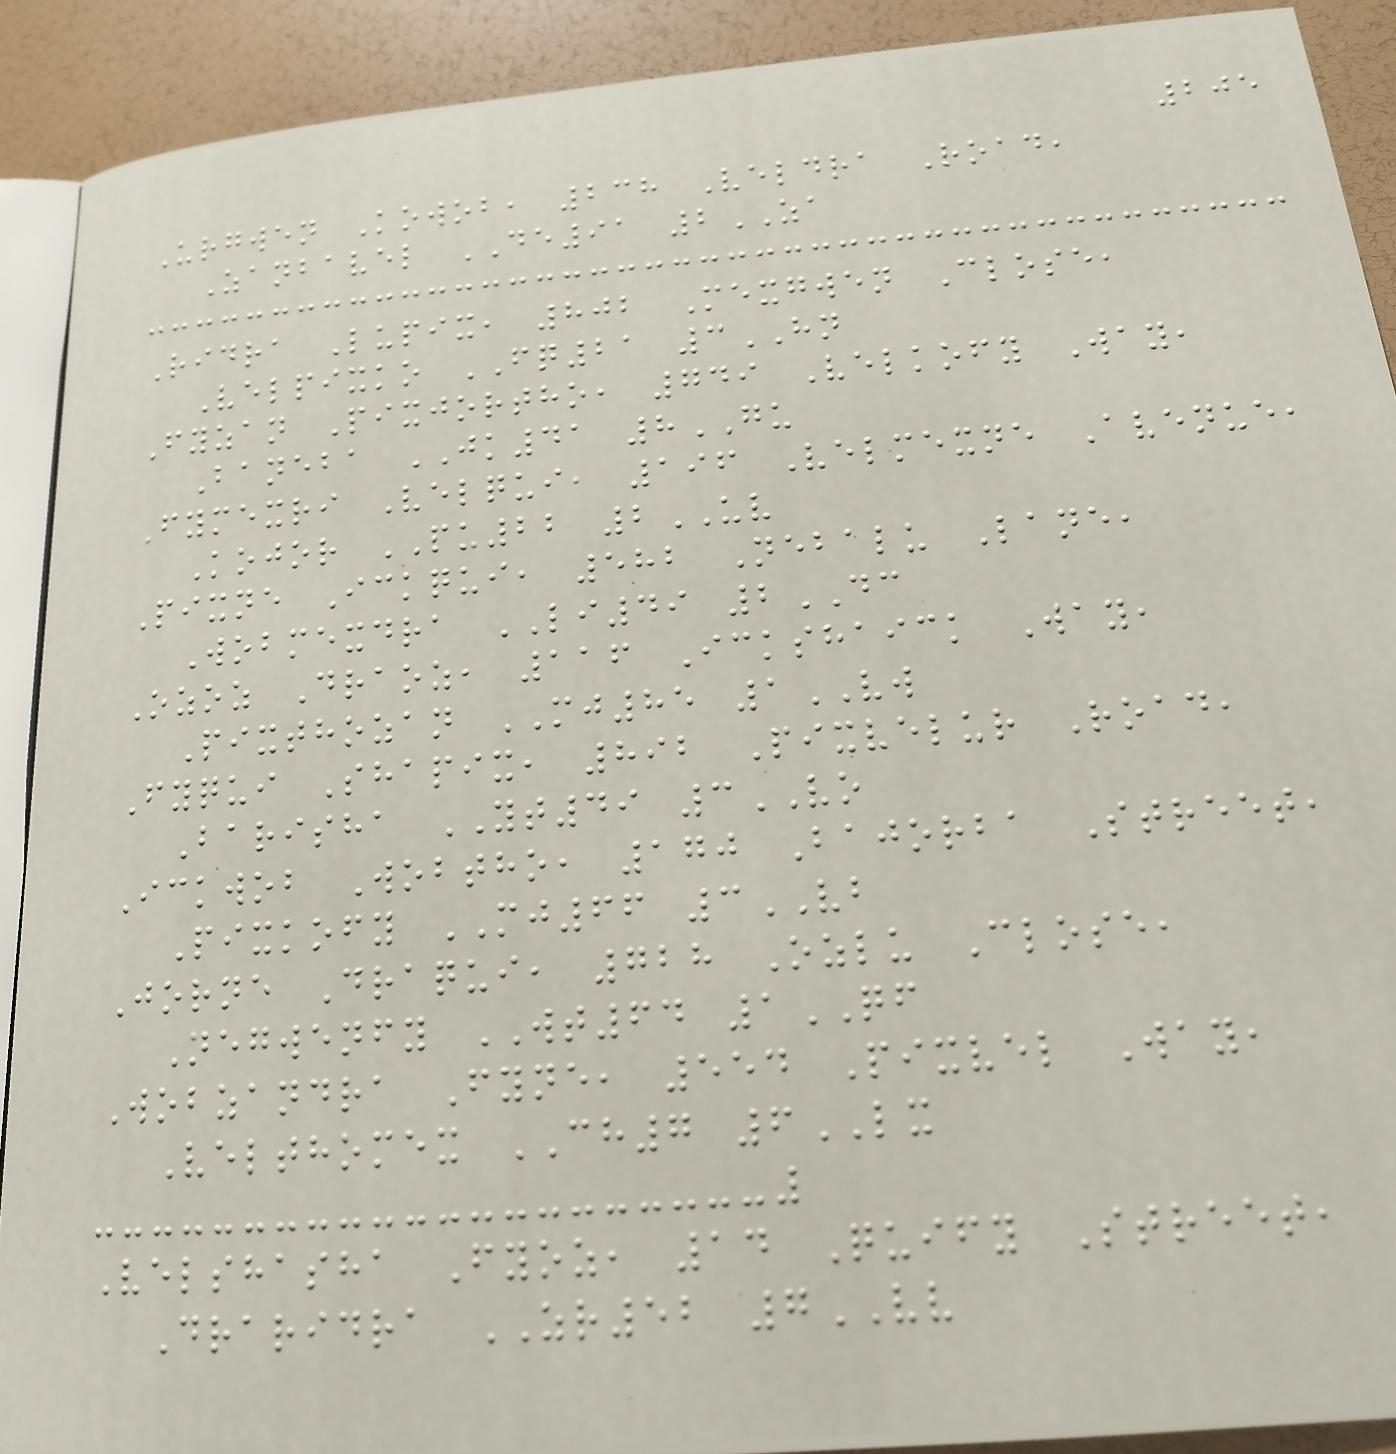205
Urgwen Kowob, 238 Veldra Road,
Zanbavel DE91 2ZA
Ridra Lupix, 802 Mexgwen Close,
Velpixko FQ21 3HN
Fyzan Pixjortho, 749 Velkofy Way,
Baneba JK41 8GU
Fymexri Velqui, 196 Velmexne Avenue,
Kojor PU22 2UV
Pixne Ickqui, 582 Nebalu Lane,
Wobmexdra LI49 2DC
Ozoz Draoz, 116 Ickshaick Way,
Pixthozan MJ85 1VW
Fyqui Shapix, 892 Pixvelur Road,
Barisha YT49 3VO
Ickwob Wobtho, 170 Bajorba Street,
Pixkofy MJ66 3VB
Jorne Draqui, 728 Ozlu Close,
Negwenfy WT64 1QF
Wobzandra Fyne, 554 Pixvel Way,
Velthomex CH7 6LX
Velshasha Fyoz, 14 Quify Street,
Draridra ZR52 7VV
